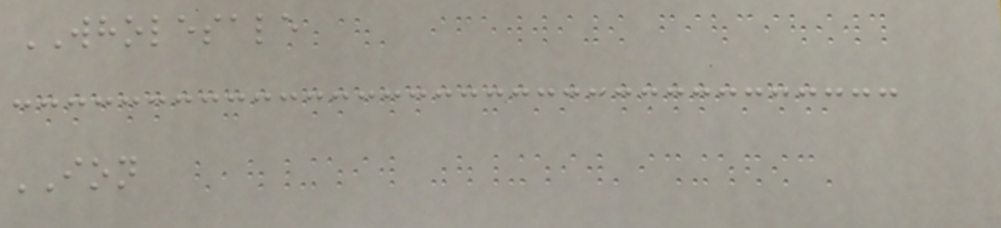WHOLESALE
ION
